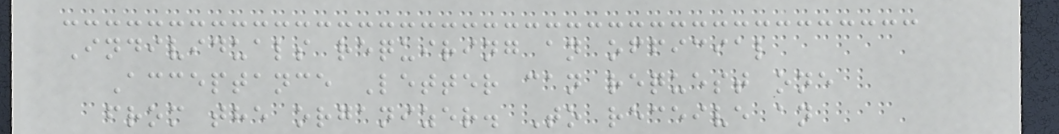Individuals requiring an official
Acceptance Letter can request one
from the organizer. To receive an
